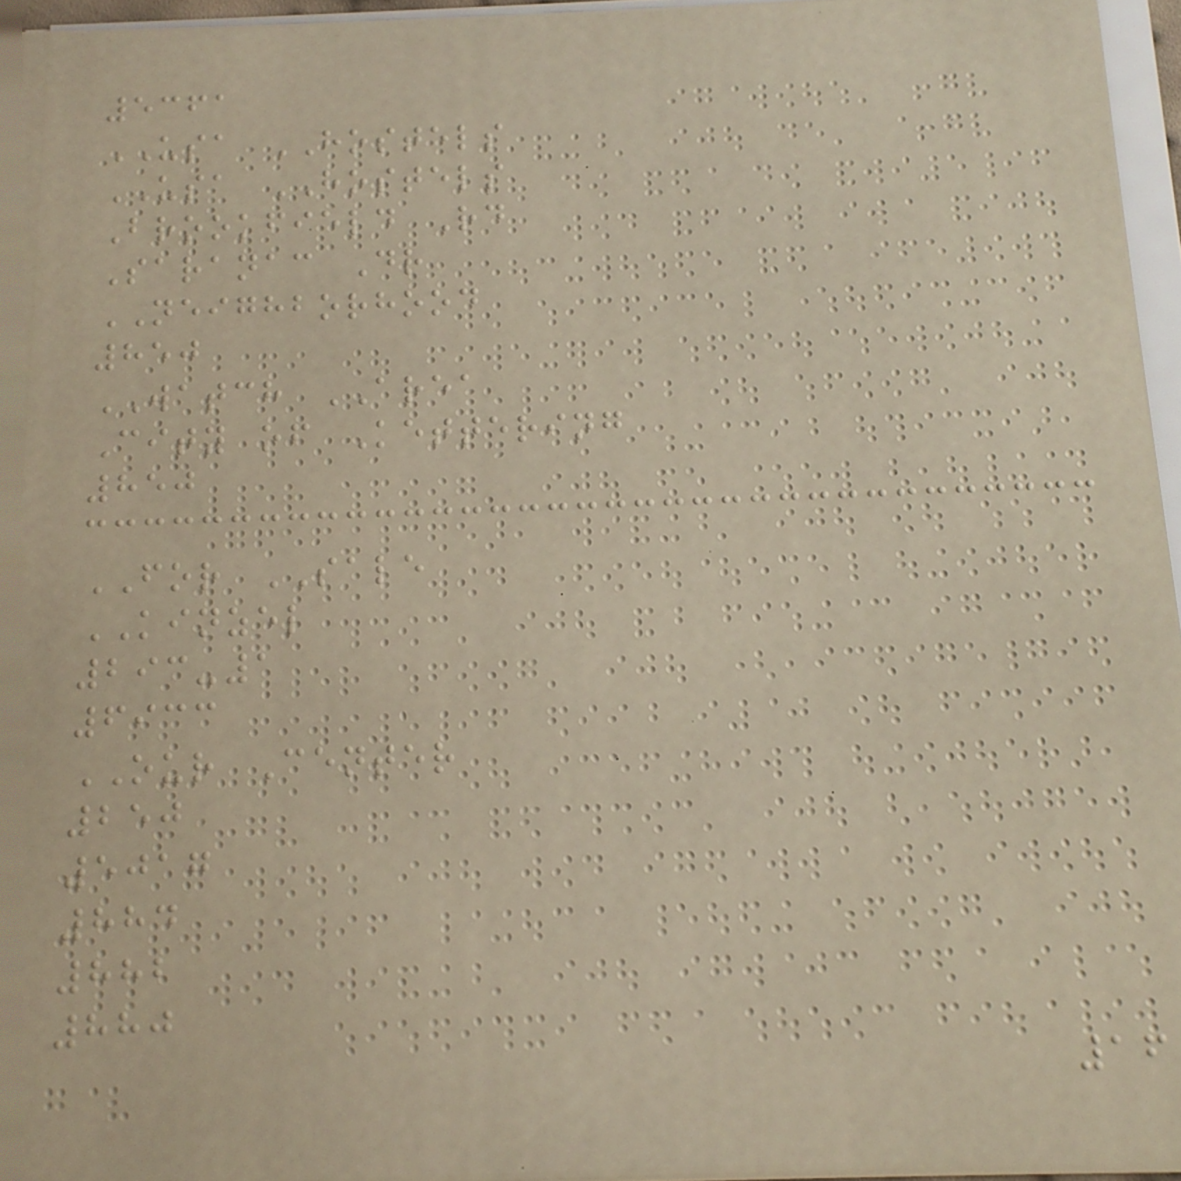5361
USA HOSTELS
USA HOSTELS
Brookfield Rd
Saranac Dr
NEIGHBORHOOD
850
WATCH AREA
City of Kettering
850
FOR SALE
KINZEL
293-1
6933
OUR Center
250
5017
884
882
880
16
